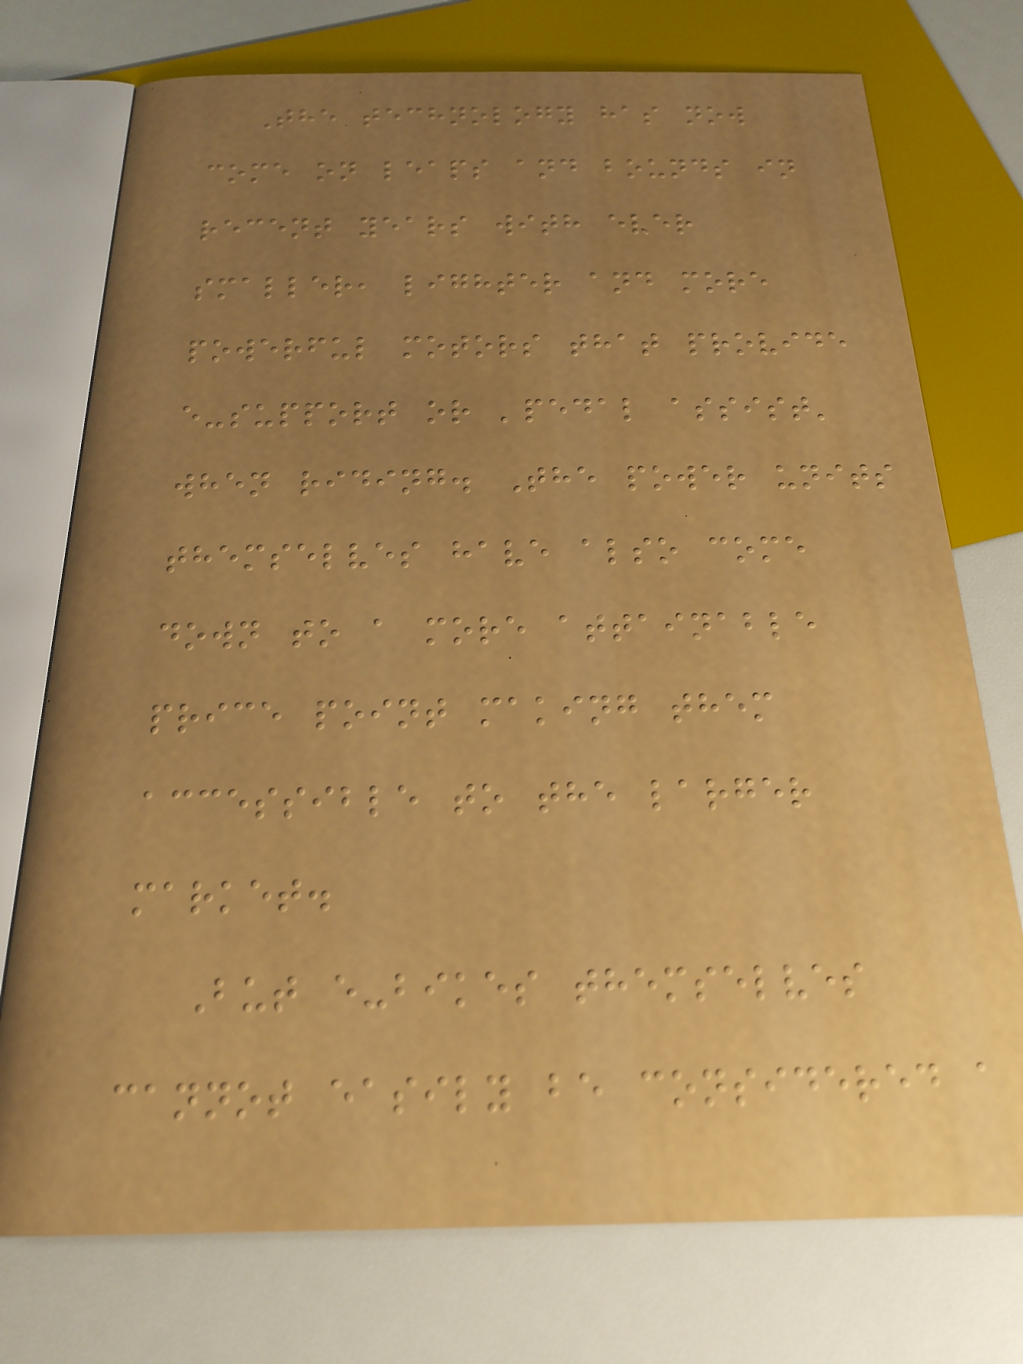The technology has now
come on leaps and bounds in
recent years with ever
smaller, lighter and more
powerful motors that provide
e-support or 'pedal assist'
when riding. The power units
themselves have also come
down to a more attainable
price point making them
accessible to the larger
market.
But e-bikes themselves
cannot easily be considered a
